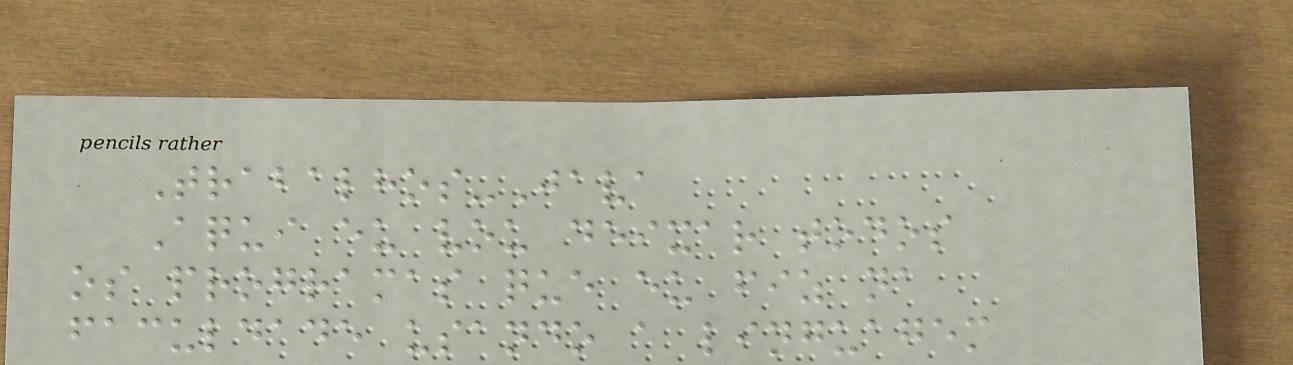Trabalhos-Java
Aqui eu vou deixar todos
os programas que eu fiz na
faculdade usando a linguagem
